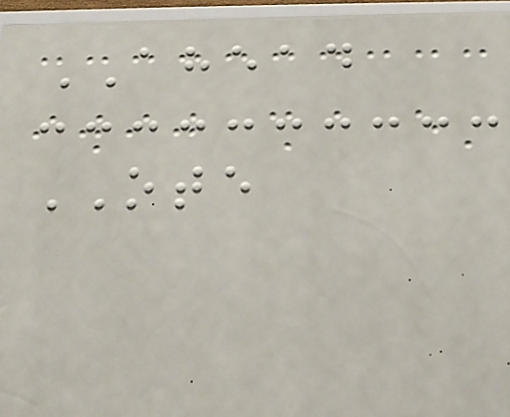AHEAD
OTE
